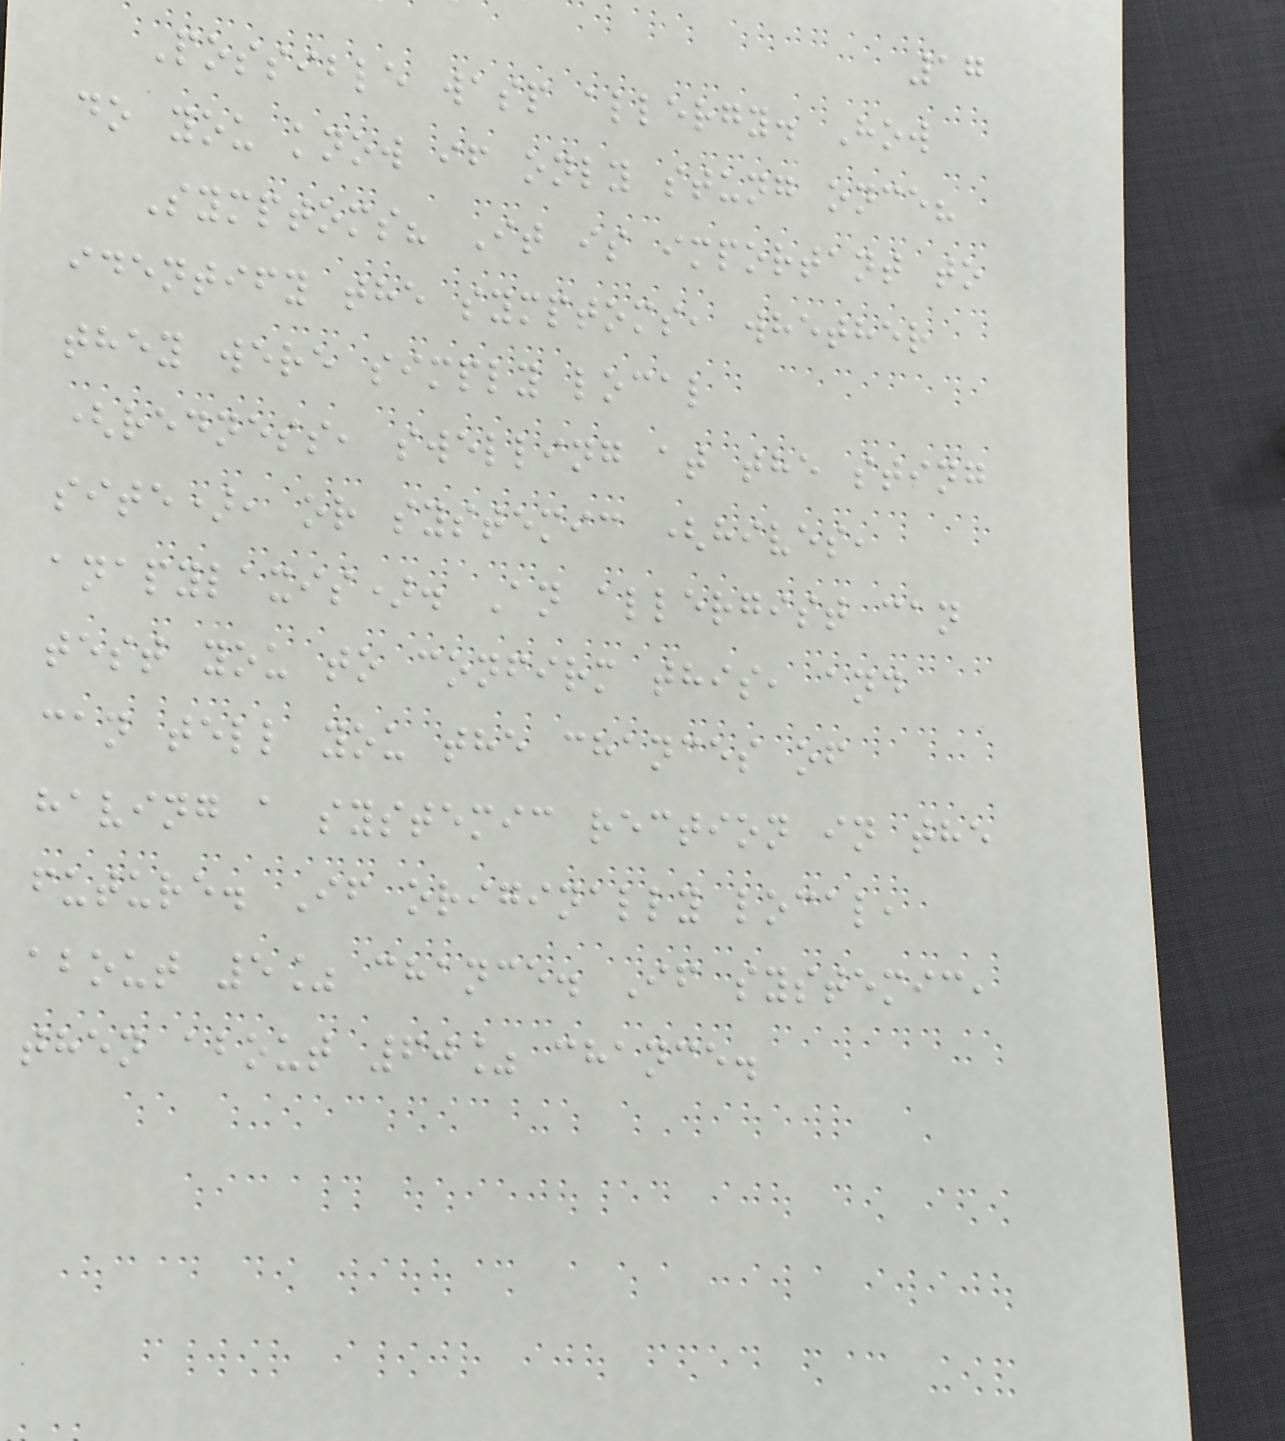17
Possible wasp allergy. How
do you know if only stung once?
Symptoms? It is important to
identify the symptoms, whether
they were simply local
(redness, swelling at the sting
site), or systemic (hives,
anapylaxis). An allergist can
test you to confirm this, and
can tell you the chances of
having a systemic rection in the
future. If originally local,
about 5% chance. If systemic,
then about 60% chance.
